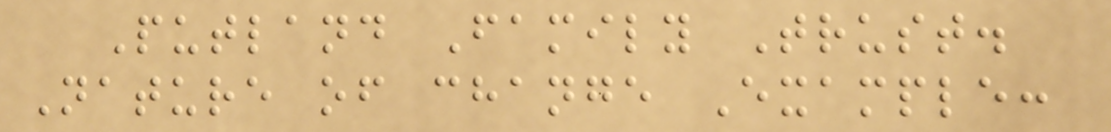Putland Family Trust.
Nature of change Example:
